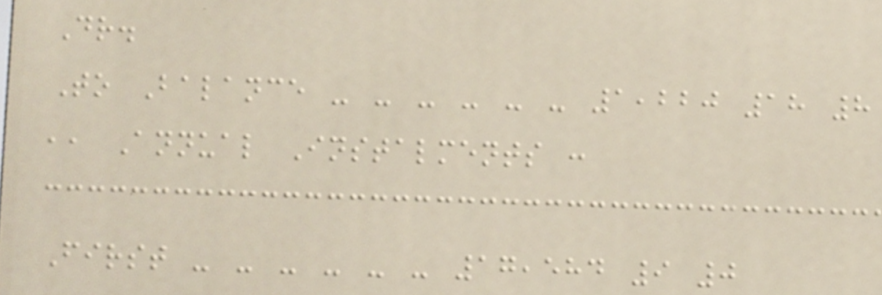Dr.
To Balance - - - - - - 1,220 18 8
,, Annual Instalments :
First - - - - - - 17,584 9 0
